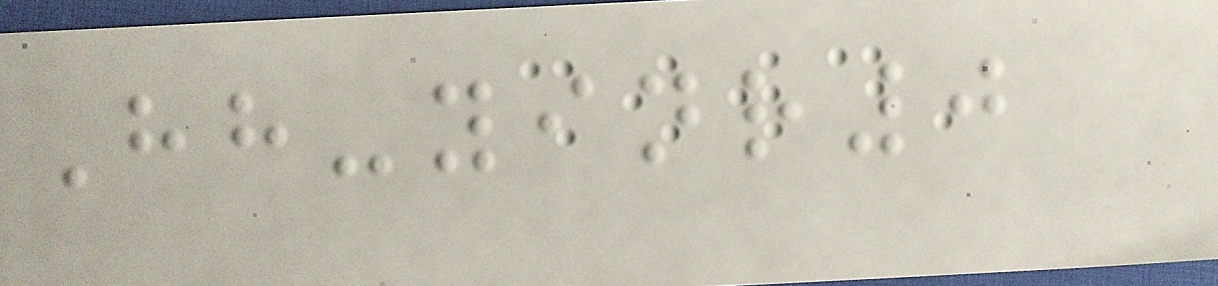Hh-yinr0
